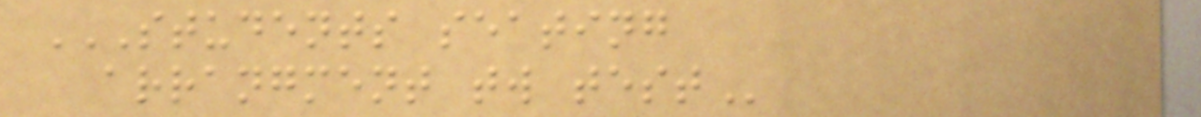STUDENTS SEATING
ARRANGMENT TW TEST
